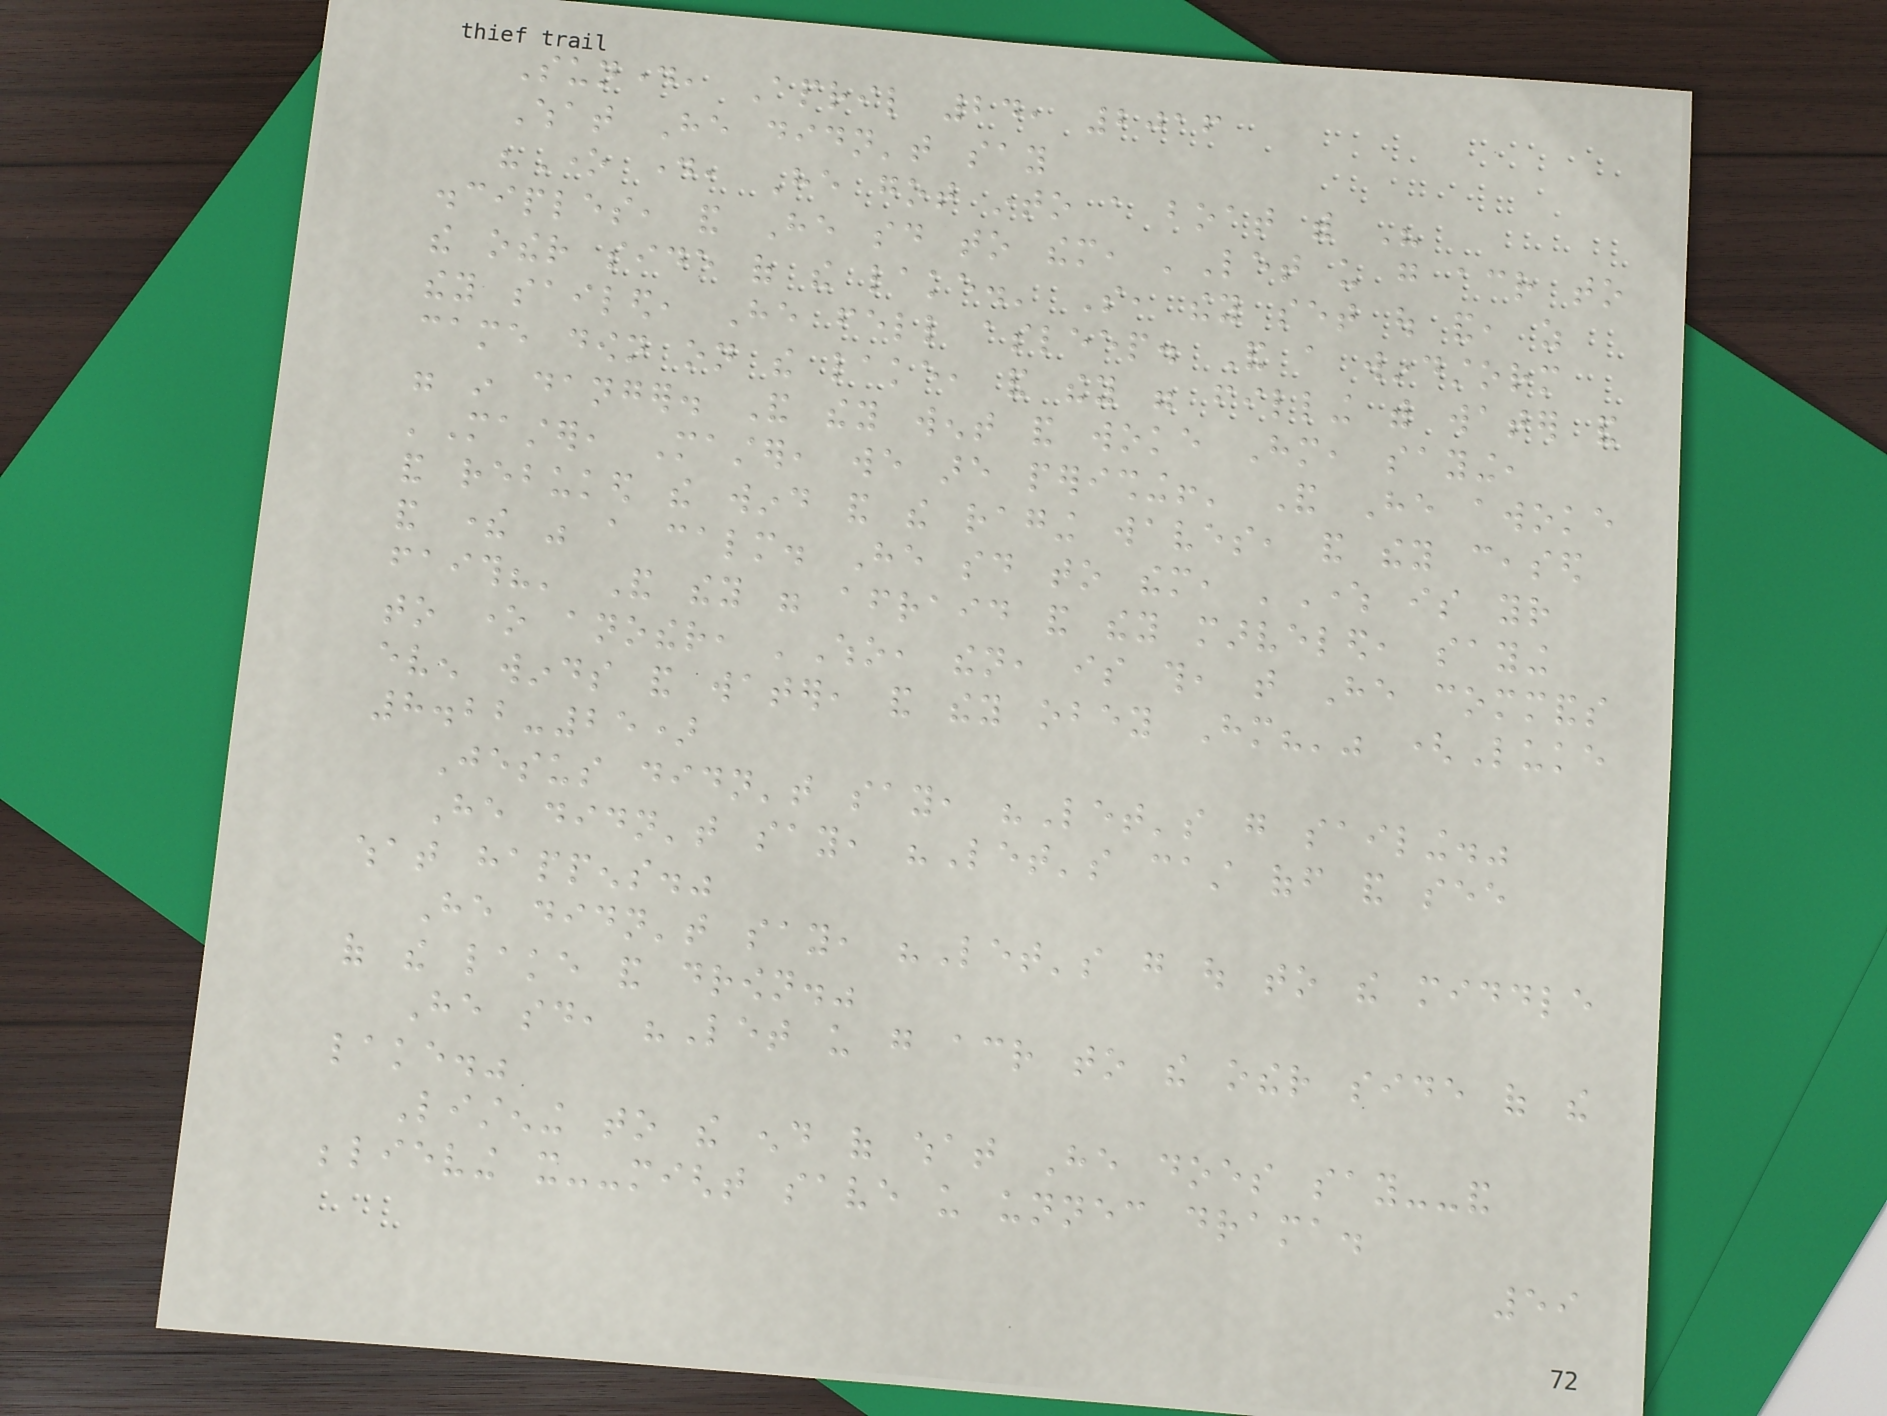Sunday, April 24, 2016
What He didn't say
"One day, He got into a boat with His
disciples, and He said to them, 'Let us go across to
the other side of the lake.' So, they set out and, as
they sailed, He fell asleep. And a windstorm
came down on the lake, and they were filling with water and
were in danger. And they went and woke Him, saying,
'Master, Master, we are perishing!' And He awoke
and rebuked the wind and the raging waves, and they ceased
and there was a calm. He said to them, 'Where is your
faith?' And they were afraid and they marveled, saying
to one another, 'Who, then, is this, that He commands
even winds and water, and they obey Him?'" (Luke
8.22-25)
Jesus didn't say, "Let's go sailing."
He didn't say, "Let's cast off and see
what happens."
He didn't say, "Let's go out to the middle
of the lake and drown."
He said, "Let us go across to the other side of the
lake."
Listening to the end of what He does say--and
believing it--might save us unnecessary drama.
59
